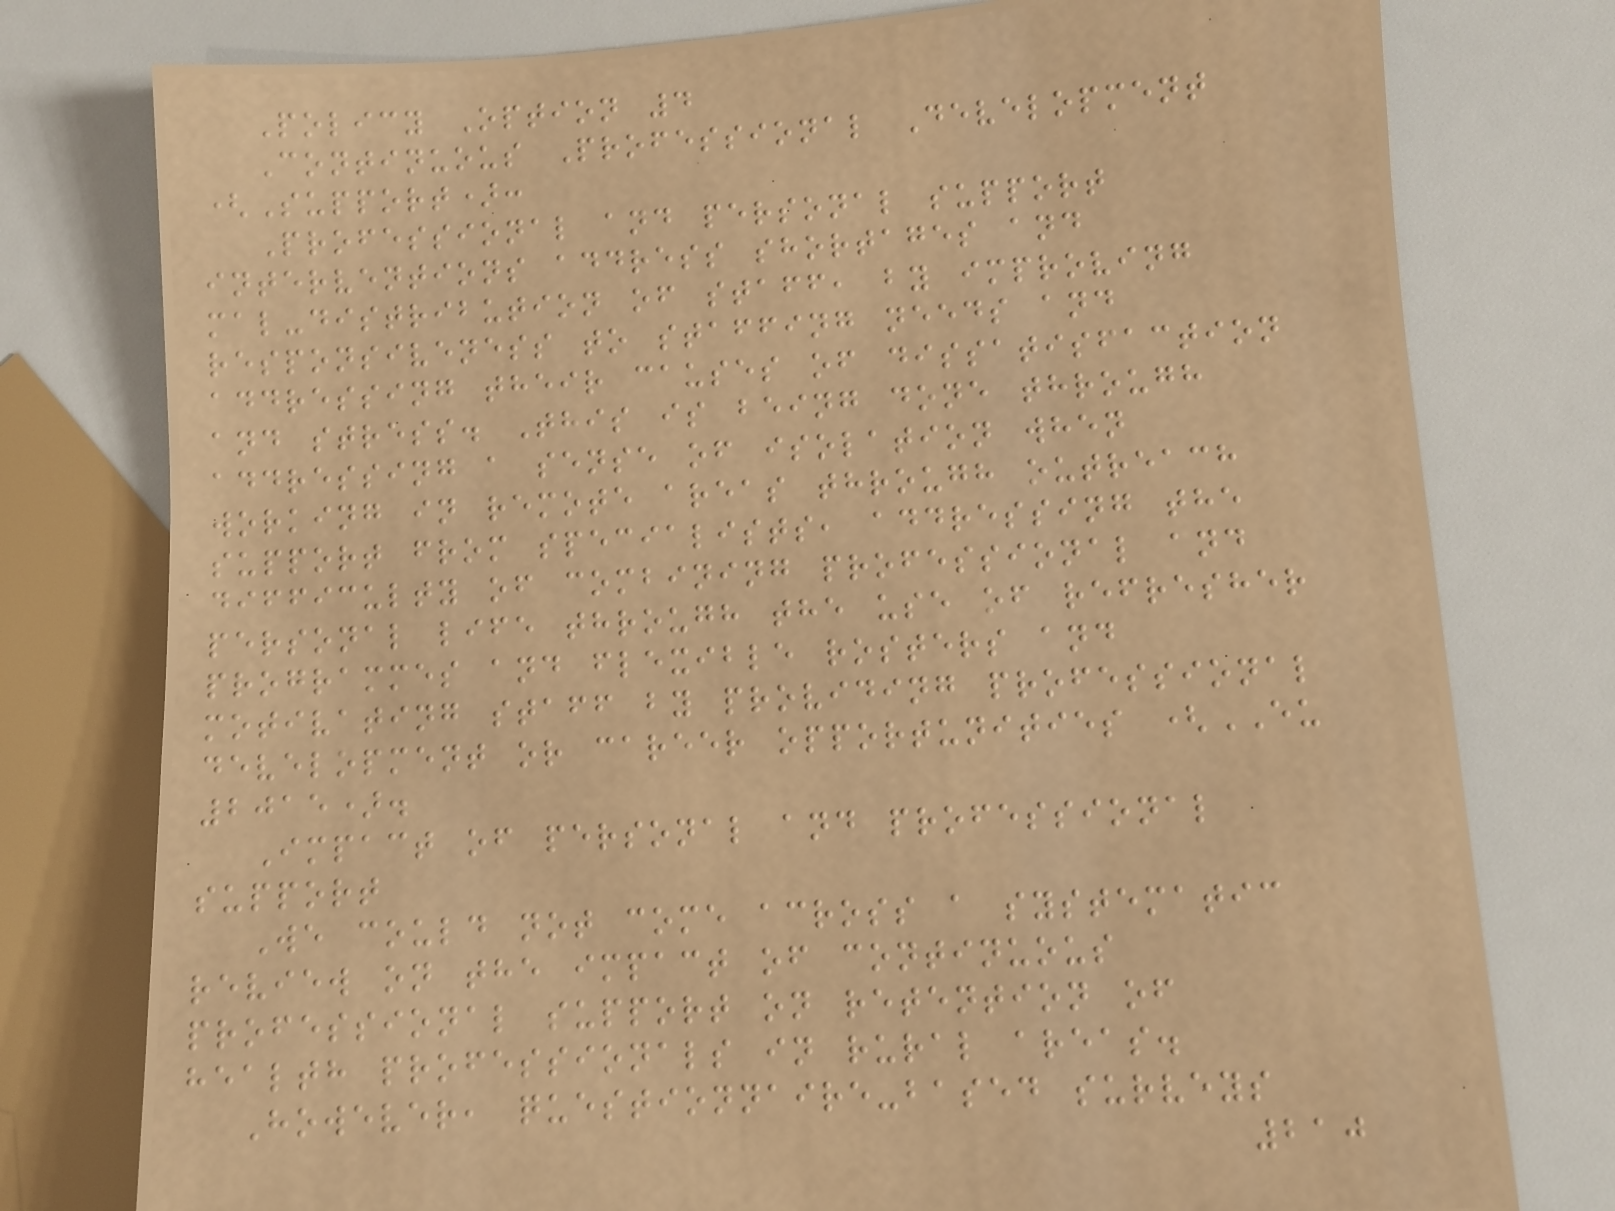Policy Option 4
Continuous Professional Development
(Support):
Professional and personal support
interventions address shortages and
mal-distribution of staff, by improving
responsiveness to staffing needs and
addressing their causes of dissatisfaction
and stress. This is being done through
addressing a sense of isolation when
working in remote areas through outreach
support from specialists, addressing the
difficulty of combining professional and
personal life through the use of refresher
programmes and flexible rosters and
motivating staff by providing professional
development or career opportunities (EU
2015).
Impact of personal and professional
support
We could not come across a systematic
review on the impact of continuous
professional support on retention of
health professionals in rural areas.
However, questionnaire-based surveys
210
